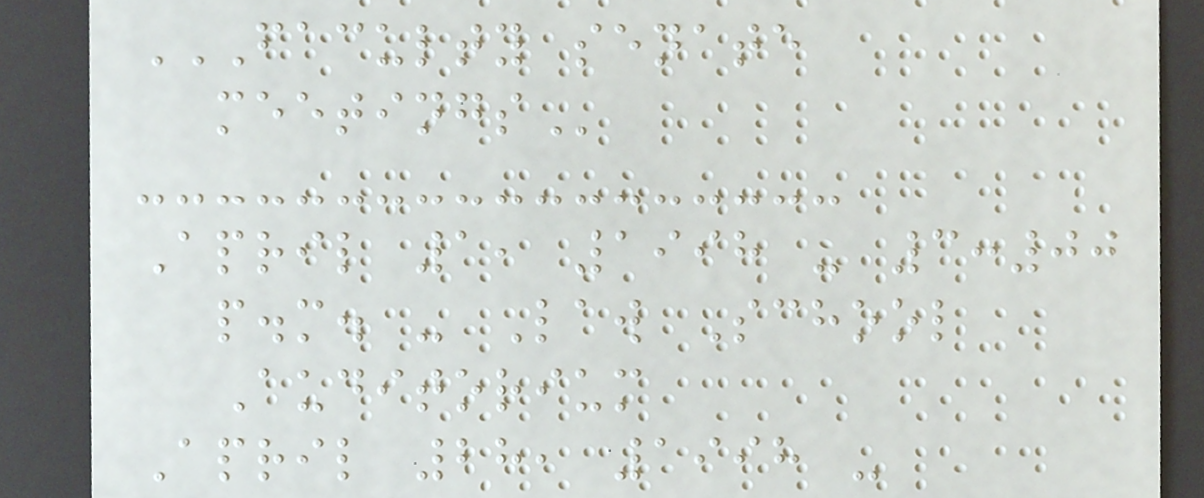FACULTY SENATE
MEETINGS
April 1, 1998 - 3:00
p.m. - Law School
Auditorium
April 28, 1998 -
